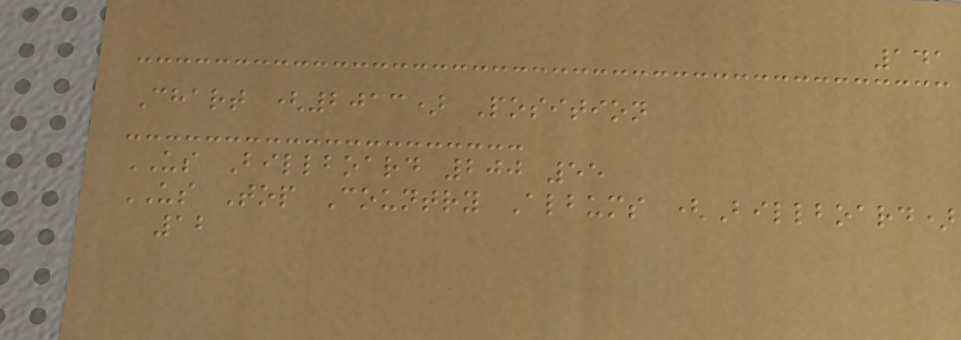141
Chart (2013) Position
US Billboard 200 55
US Top Country Albums (Billboard)
12
